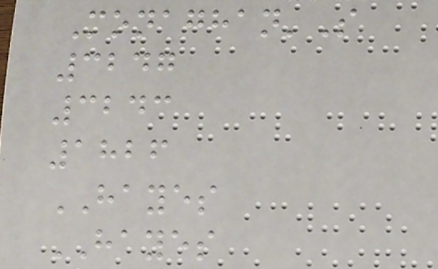Monaghan'S
3247
3243
1826
HAYES
HAYES
